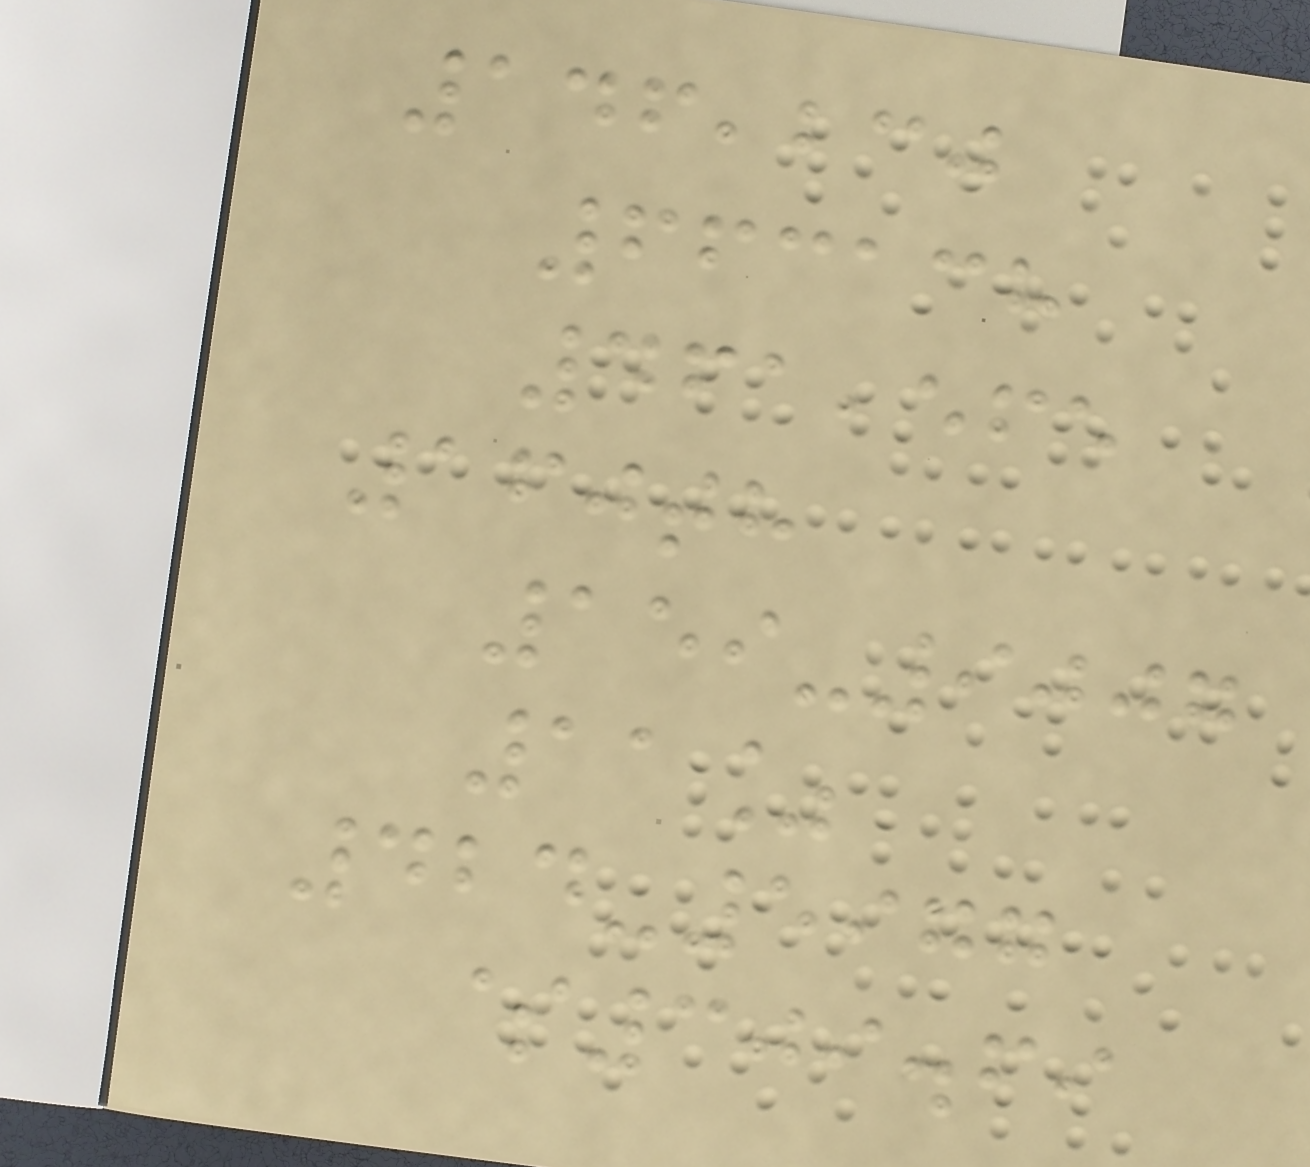146,230
663138
461,565
160th
159-9007
11%
424-5977
$309.69
